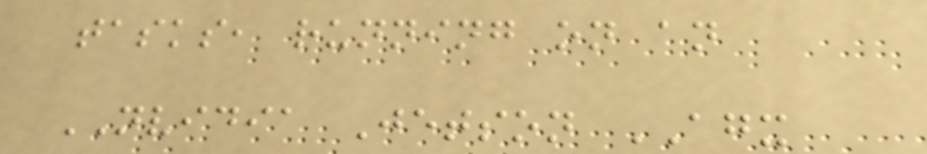tasks, running on an
NVIDIA Jetson AGX
